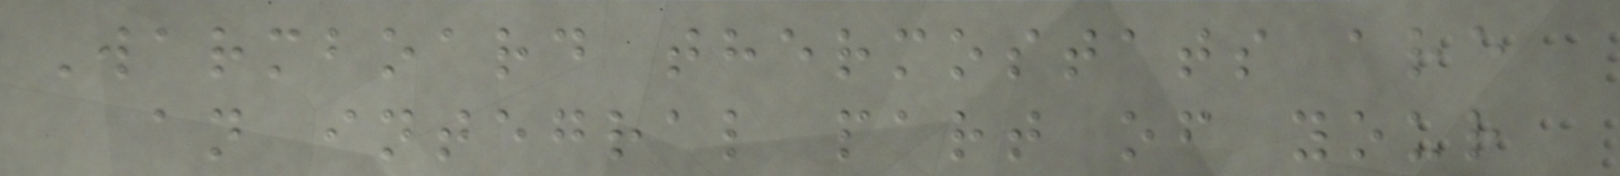Warmboard thermostats are
an integral part of your
